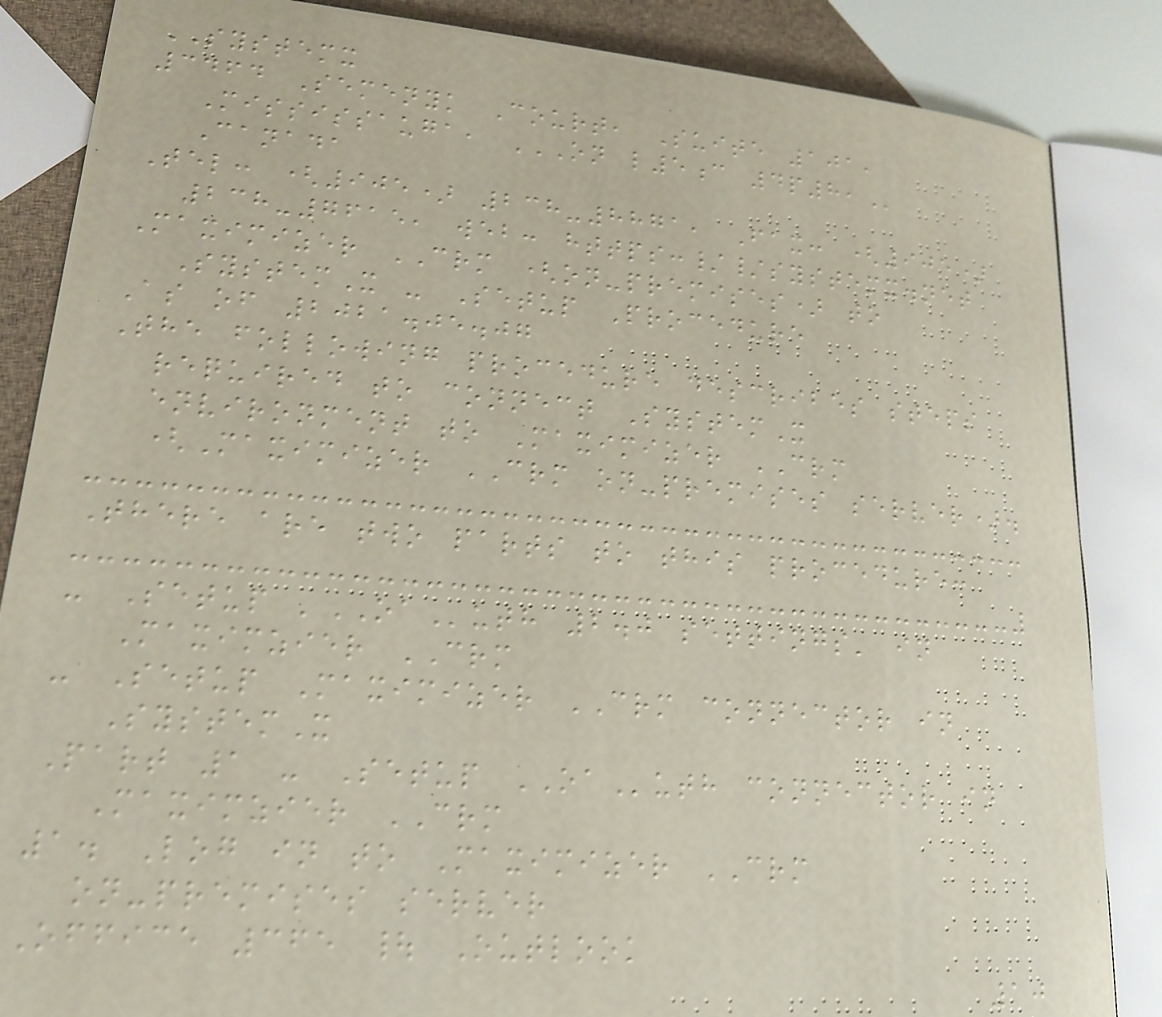SYSTEMX
3464 Semenyk Court, Suite 101,
Mississauga, ON L5C 4P8,
Canada
Tel: (905) 238-8871, Fax: (905)
238-7615, web: https://systemx.net
Maximizer CRM (on-premises) to
SystemX - Setup Procedure
As of 2021.05.07
The following procedure describes steps
required to connect SystemX
environment to Maximizer CRM
(Maximizer CRM on-premises server).
There are two parts to this procedure:
- Setup 'OAuth 2.0 settings' in
Maximzier CRM
- Setup Maximizer CRM connector in
SystemX
Part 1 - Setup OAuth connector in
Maximzier CRM
1. Log in to Maximizer CRM
on-premises server
Office 365 | Outlook
10
